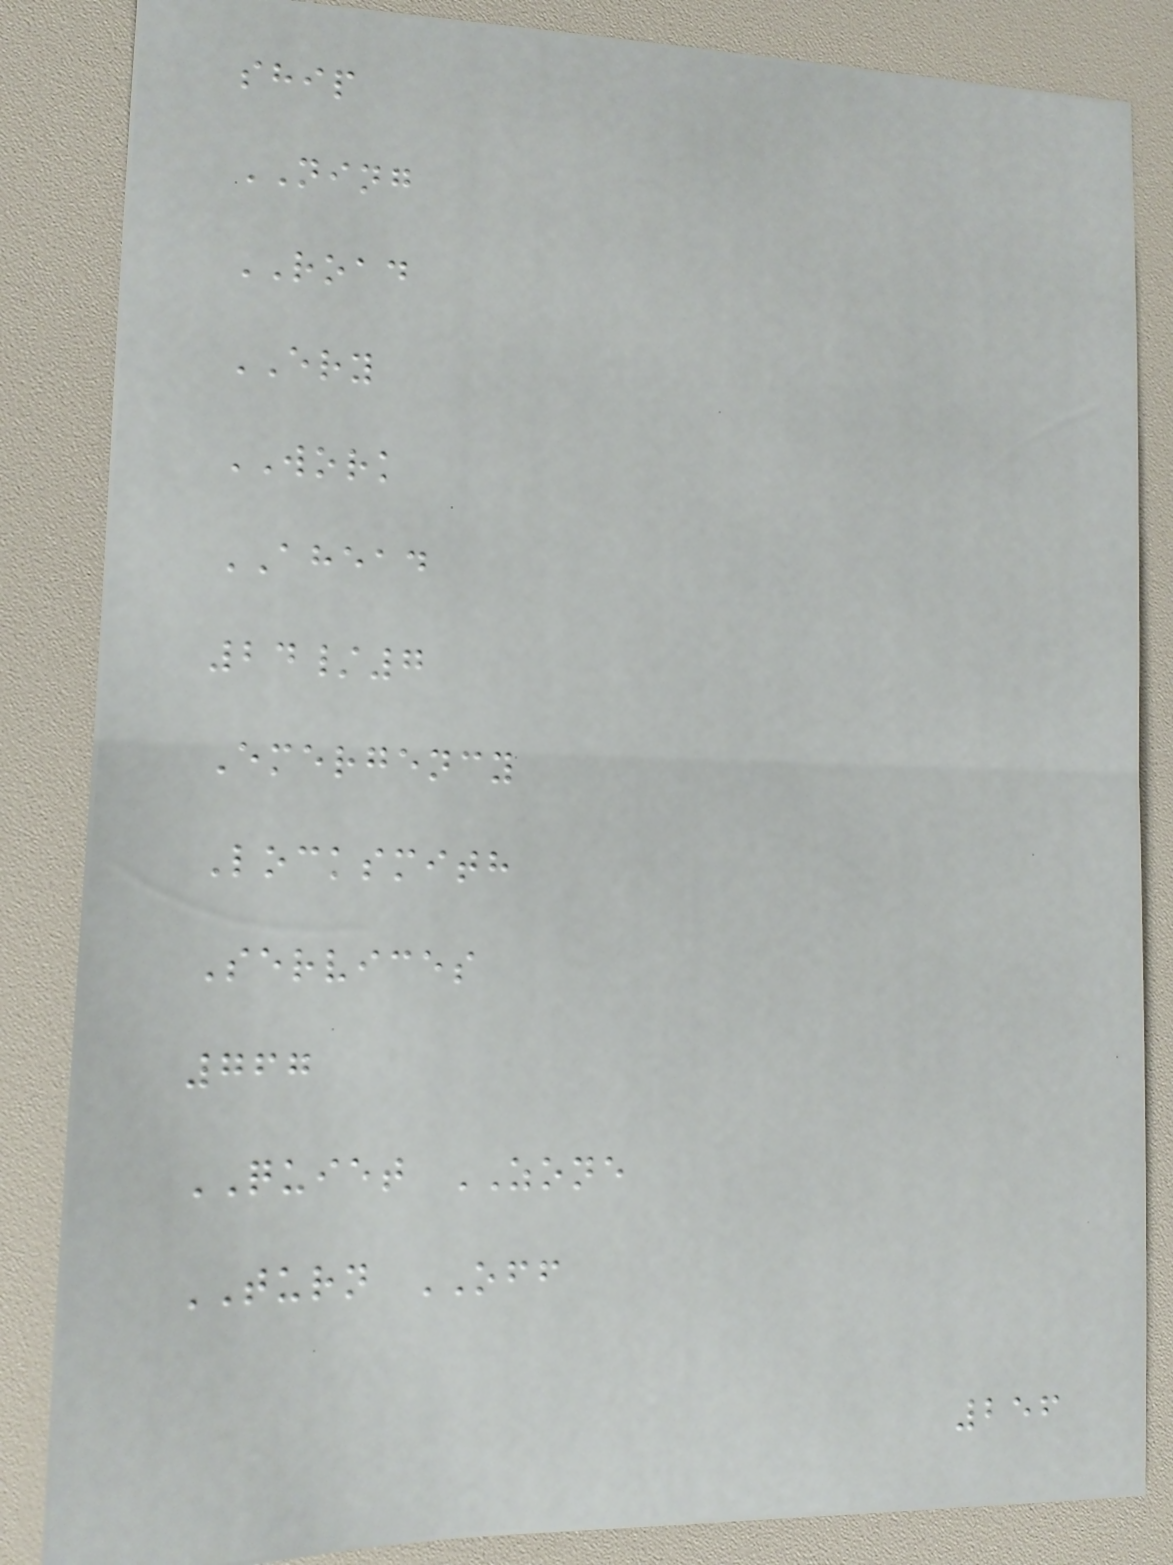ship
NING
ROAD
ERY
WORK
AHEAD
24/7
Emergency
Locksmith
Services
767
QUIET ZONE
TURN OFF
256
